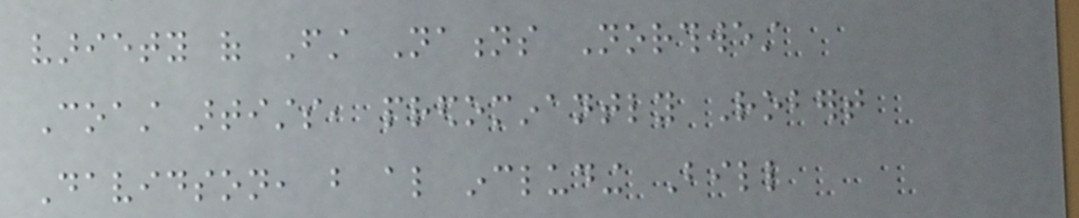variety of First Nations Northwest
Coast artists, predominantly Robert
Davidson, but also including Bill
